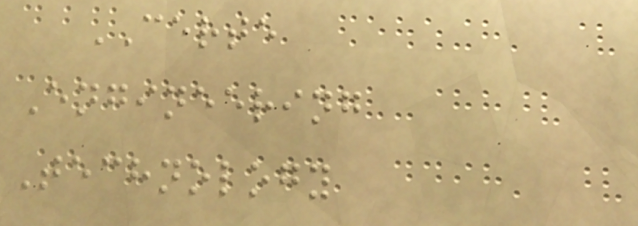CERTE
Engineering
Technology
